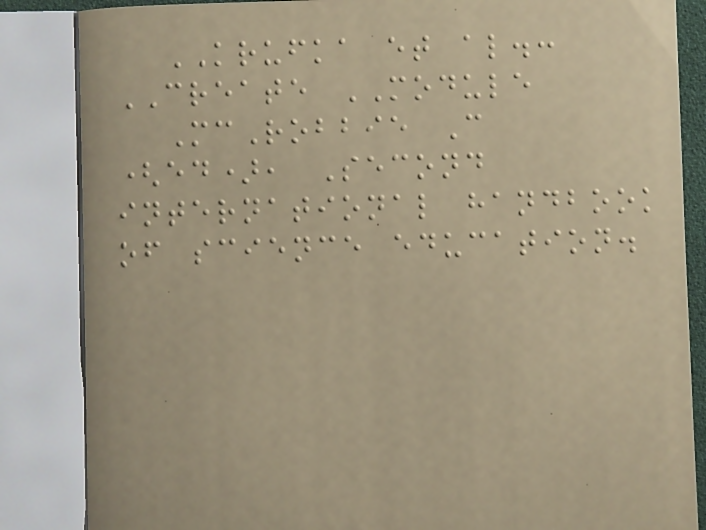KRUFKA et al.:
CREATE MODULE
McRobbie C
(ed), Second
international handbook
of science education.
